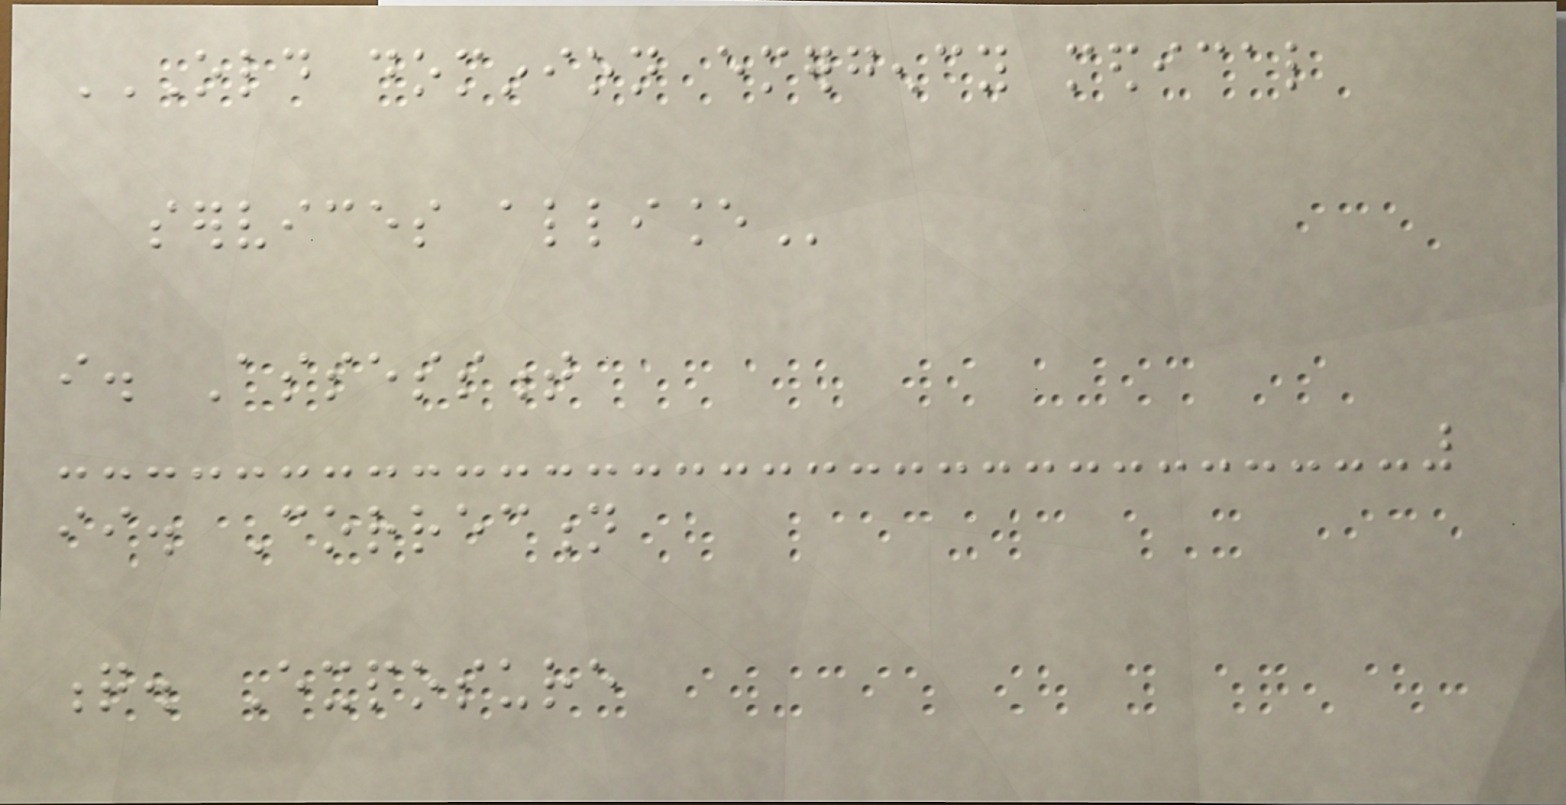OLD DOMINION EMERGENCY MEDICAL
SERVICES ALLIANCE
i. Assessment
ii. Correction
q. Exposure
